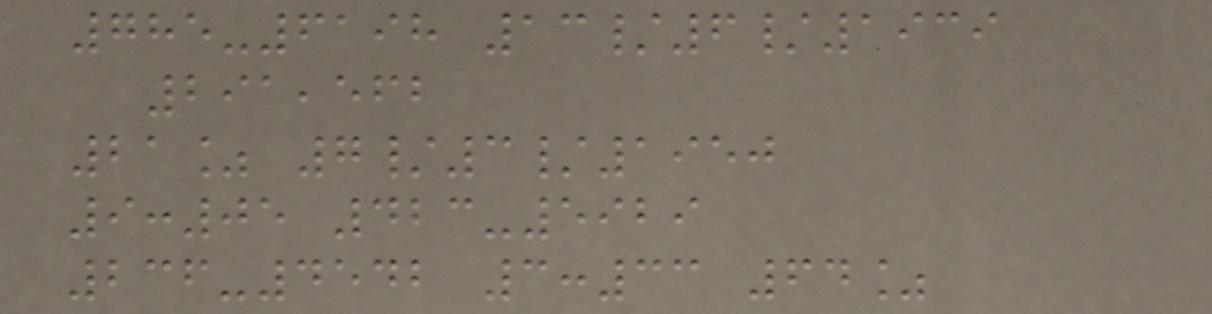785-6198 13/6/1939
291,562
21% 7/3/1950
9:05 423-5929
236-4542 3:33 64%
